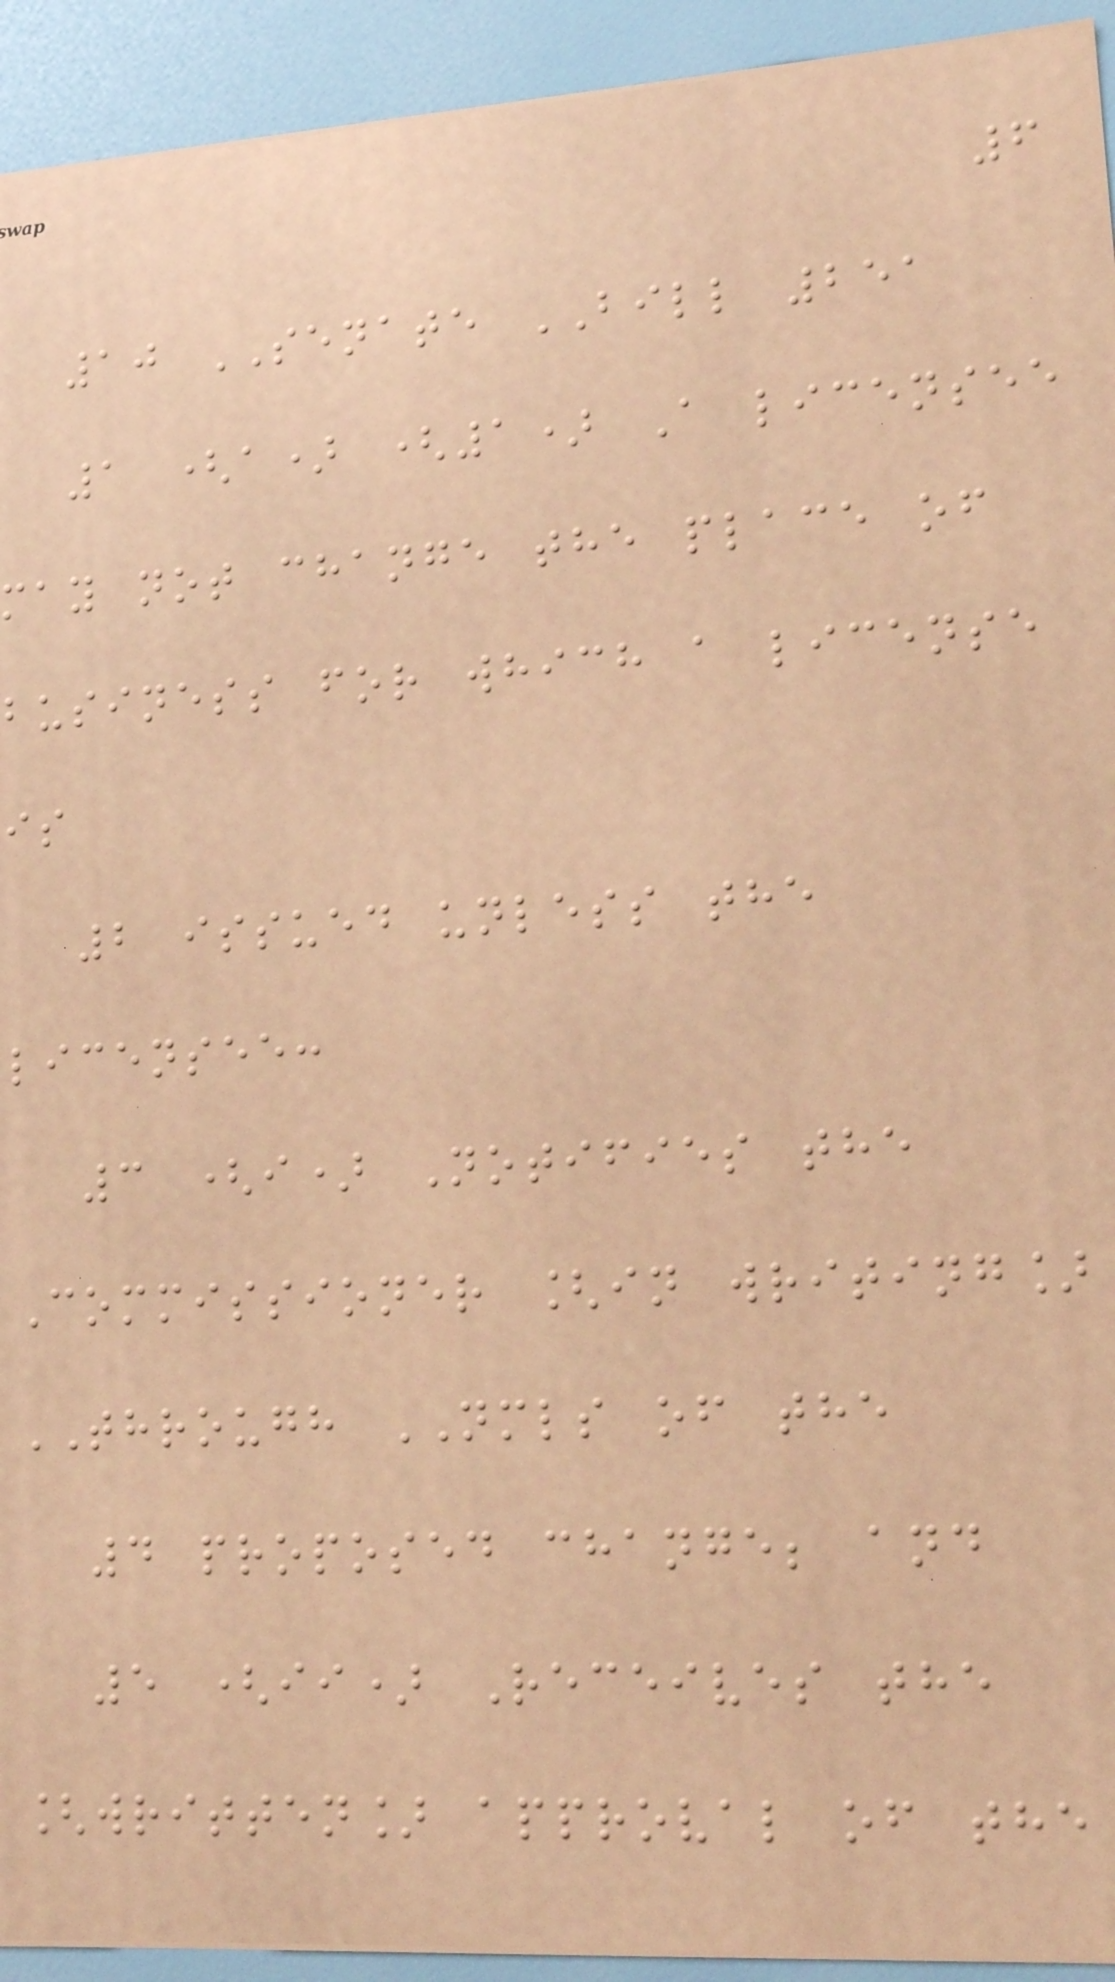6
10 SENATE BILL 251
1 (a) (1) A licensee
may not change the place of
business for which a license
is
2 issued unless the
licensee:
3 (i) Notifies the
Commissioner [in writing]
THROUGH NMLS of the
4 proposed change; and
5 (ii) Receives the
[written] approval of the
